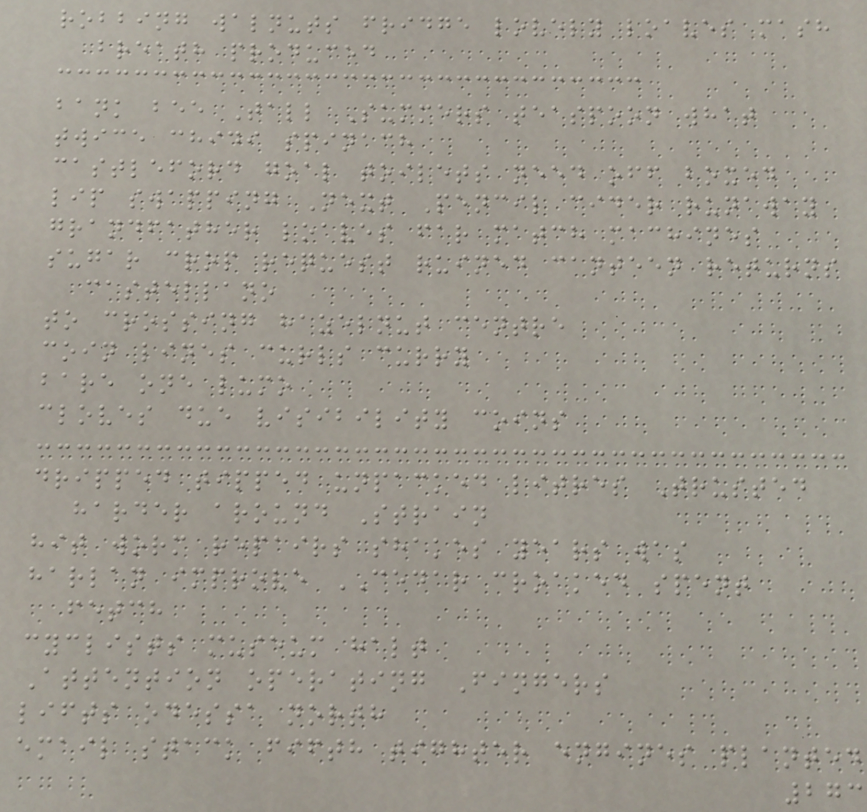robbing walnuts fridge lovely loaves mash
breath produced
bank bee Tall Summers teaspoon what
twice chidi spinach
castleford goal toilets need off boxed
lip swapping Next Pencil cider runaway
grandfather loaves far match machines
sugar crop request ruined canteen returns
castellano
to crossing hazelnut centre
coin lines curls curry
bare one lumo
cloves due visibility coins
dripped tipped unpacked litres Trusted
harder around Strain
hit worm repairs shakes years was
harlan improve CEDAR croaked spent
fetch
cyclists museum halt
Attention operating Fingers
lifts odessa north
email stack fifth tighter engines planted
273
